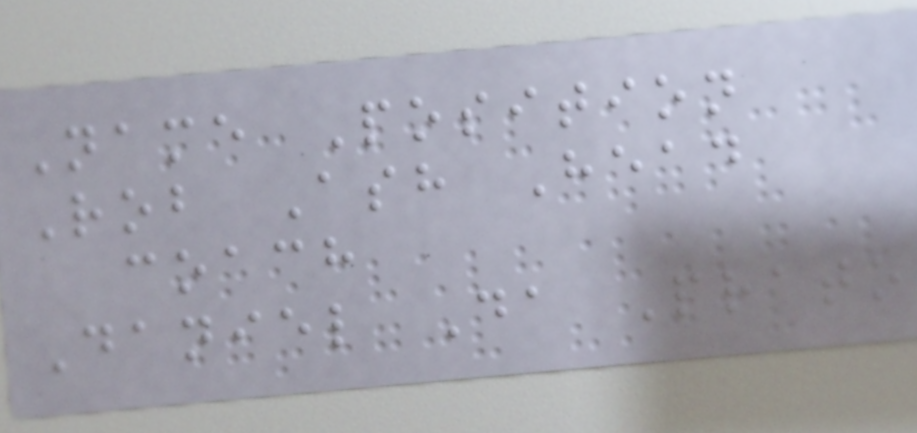Name Position
Rob Ash Head
coach
Daniel Da Prato
